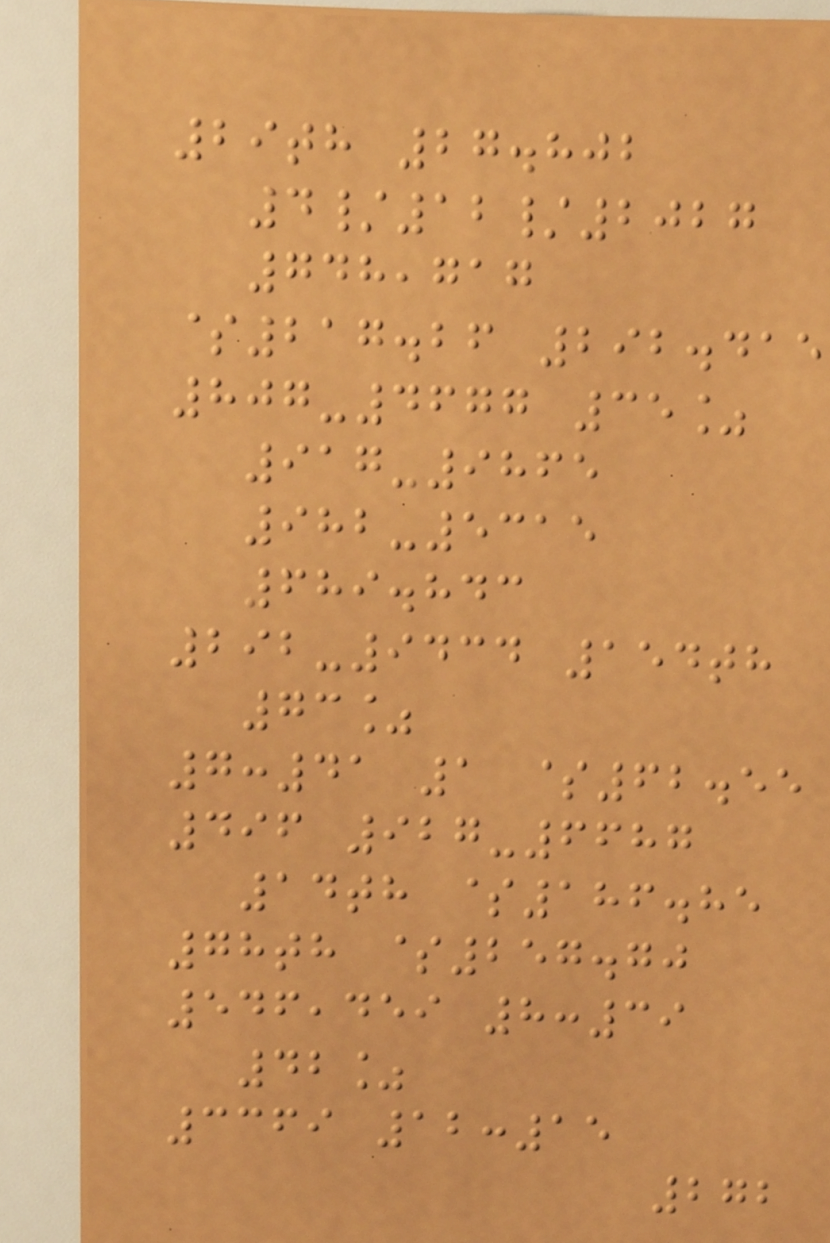29th 27.802
4/12/2027
748,717
$217.26 292.415
807-4677 35%
917-9865
982-5315
689.843
292-9434 154th
73%
7:41 1 $62.55
496 927-6687
14th $186.85
78th $257.70
546,459 8:39
42%
3369 12:15
272
